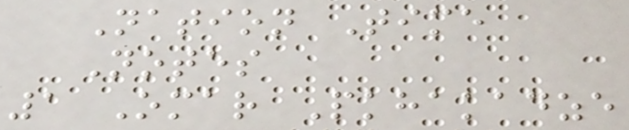Nation Time
Notes
1 Omar Pkhakadze
